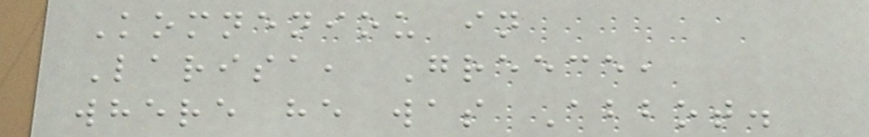Komneniou in
Larisa, Greece,
where he was Abbot.
